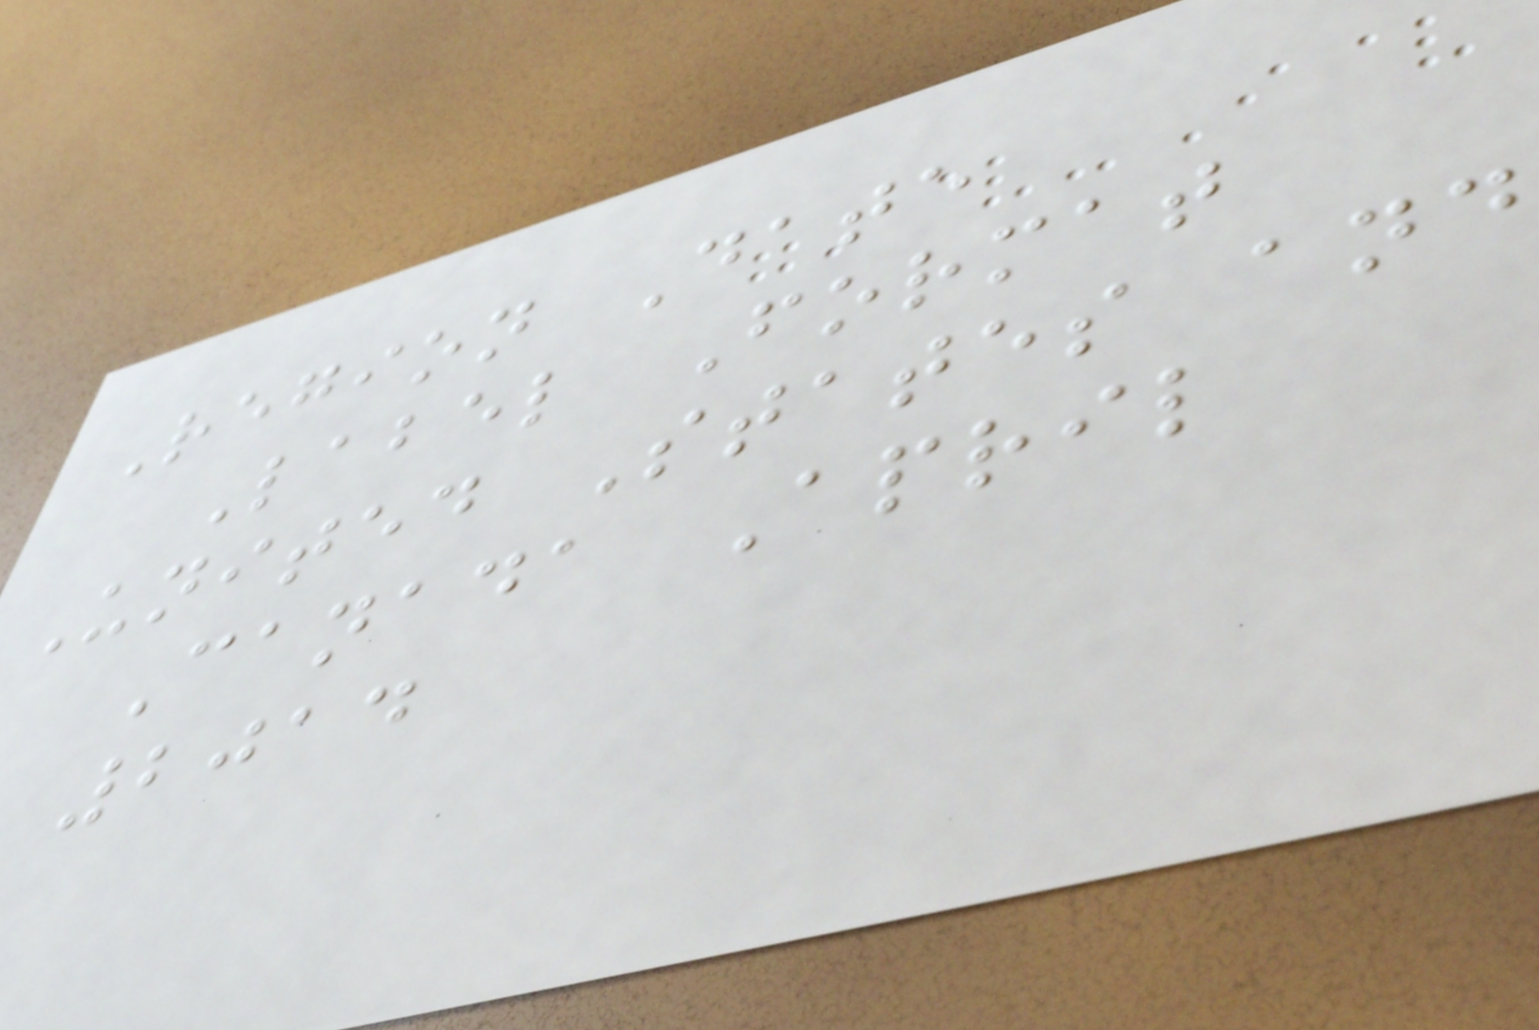Region Date
Label Format
United States and
Canada April
2014
